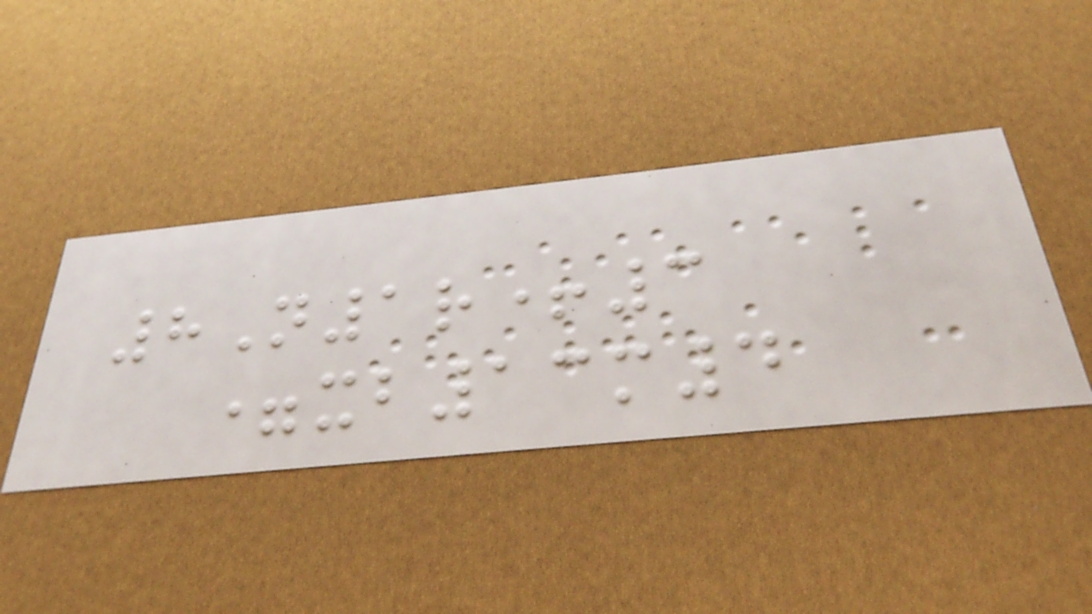8N1r+3
=xb13m4
